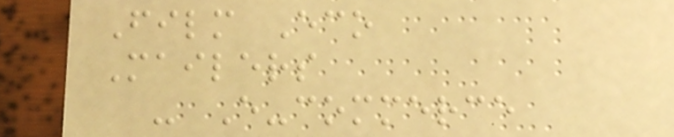Film Eco
Mailers
- E-commerce
